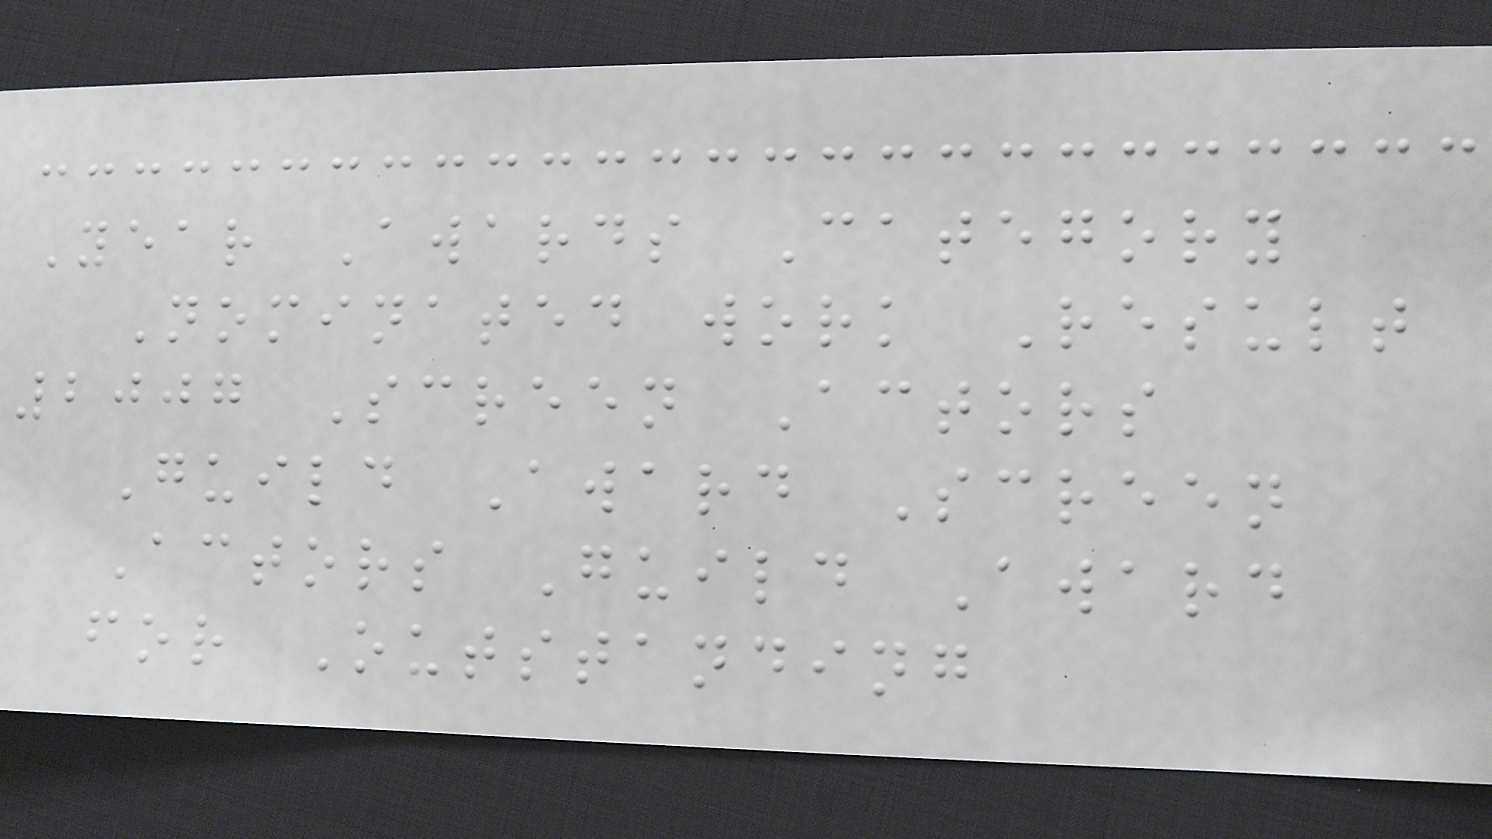Year Awards Category
Nominated work Result
2007 Screen Actors
Guild Award Screen
Actors Guild Award
for Outstanding
